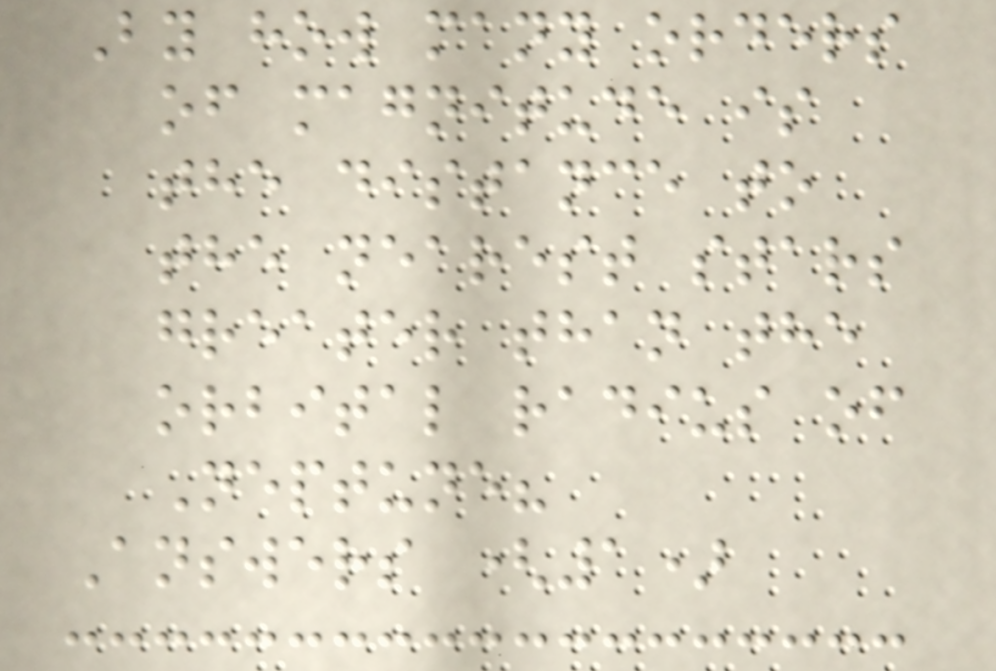By how many orders
of magnitude is
the distance to
the nearest stars
greater than the
orbital radius of
Neptune?
Answers (1)
